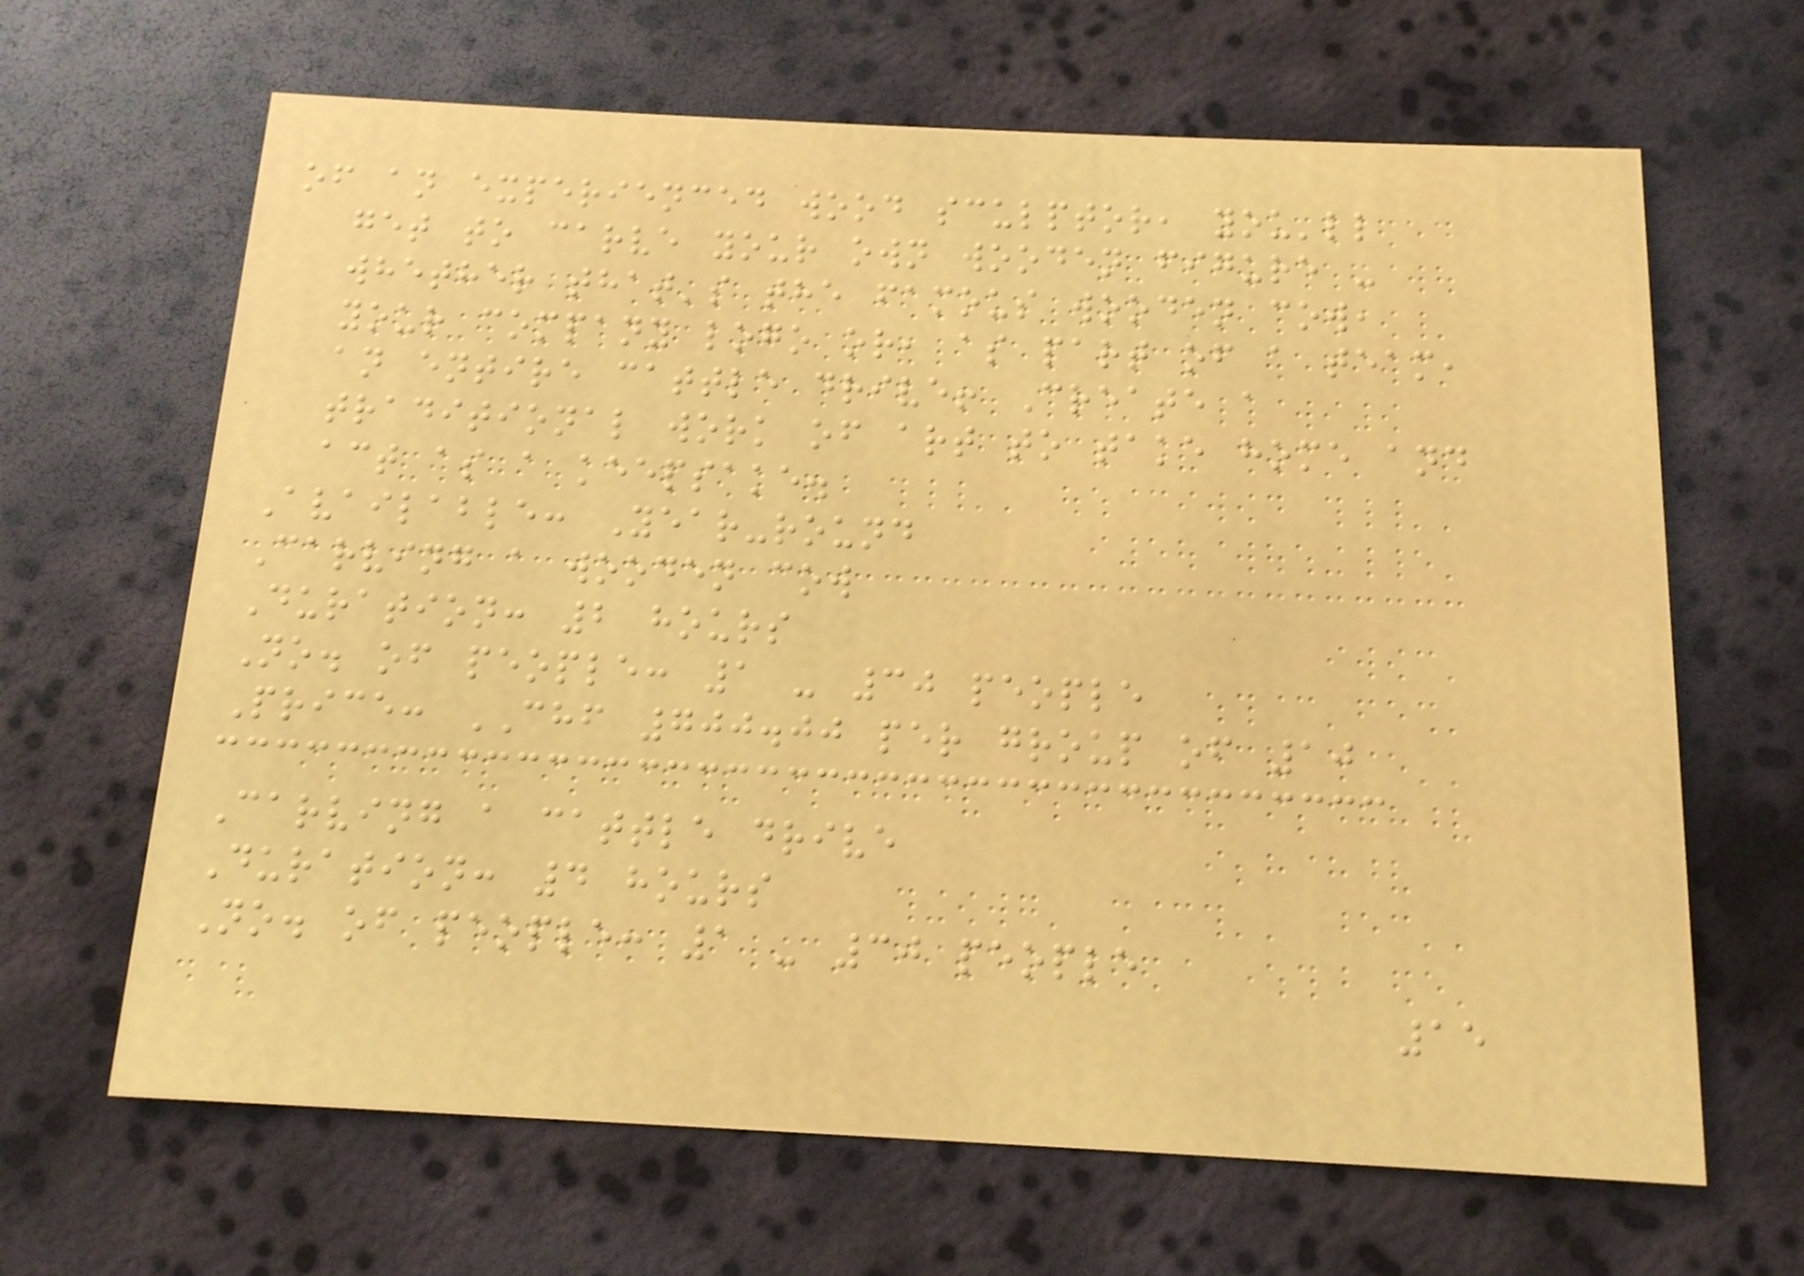of an experienced wood sculptor, you'll
get to carve your own wooden figure -
whether that's the famous wooden cow,
your company logo or, as part of a team,
an entire cattle drive! Create a
traditional work of art to take home and
act as a keepsake.
Available: Year-round
Carving a wooden cow
Duration: 2 hours
No. of people: 1 - 30 people
Price: CHF 700.00 per group of 10
Carving a cattle drive
Duration: 4 hours
No. of people: 1 - 30 people
15
